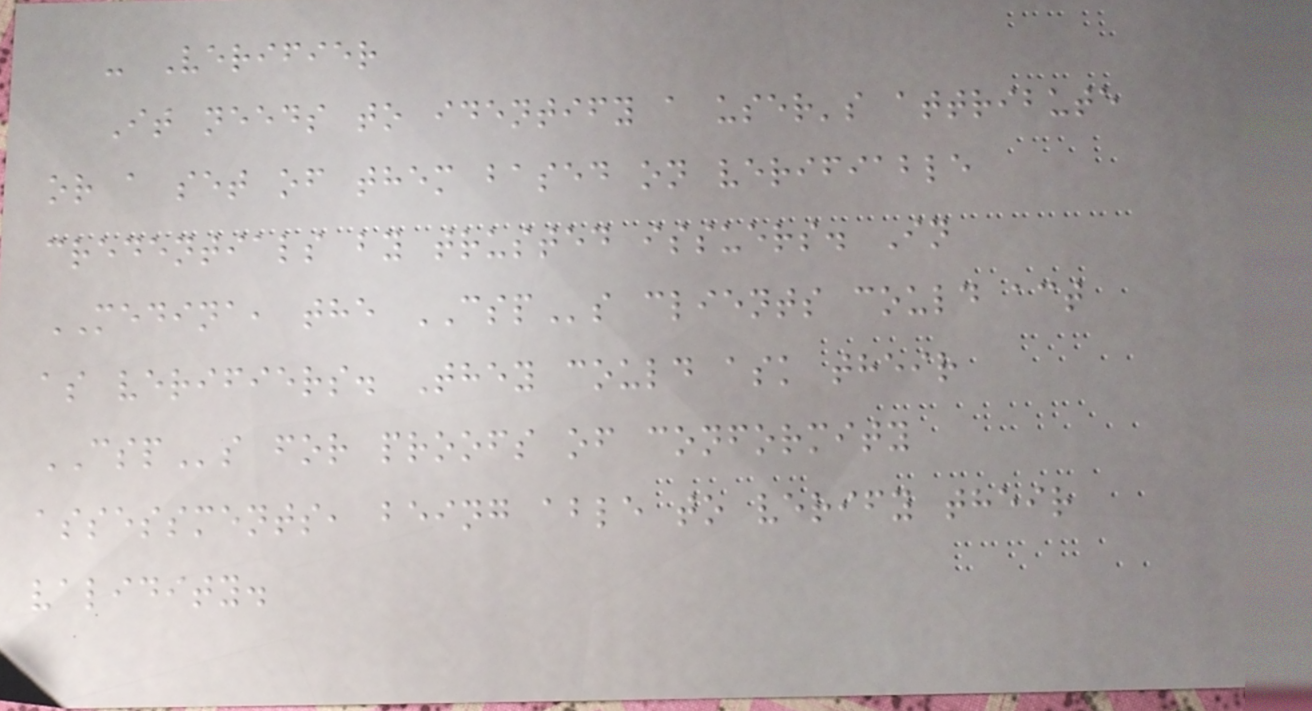- Verifier
It needs to identify a user's attribute
or a set of them based on verifiable
credentials by trusted issuers. In
MEDINA, the CSPs clients could act
as verifiers. They could ask their
CSPs for proofs of conformity
assessments, being able to verify their
validity.
